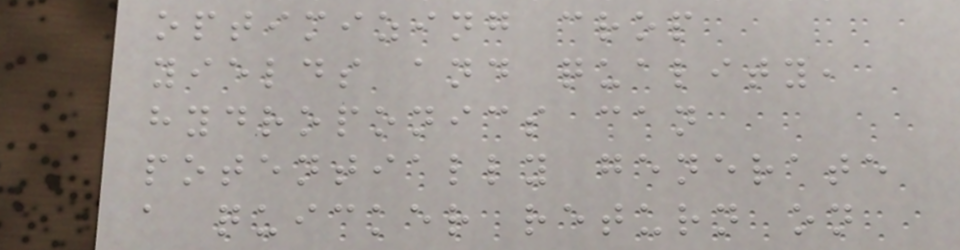optimizing crop
yields and quality,
hydroponics can
potentially generate
a quicker return on
